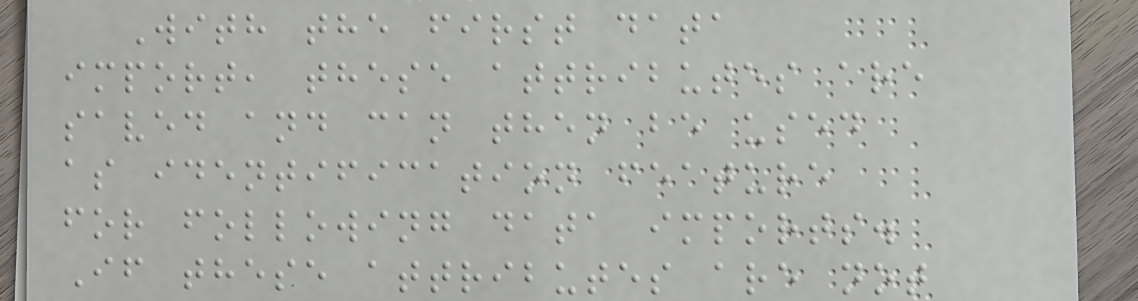With the first data
import, these attributes are
saved and can then be used
as identification feature
for following data imports.
If these attributes are not
